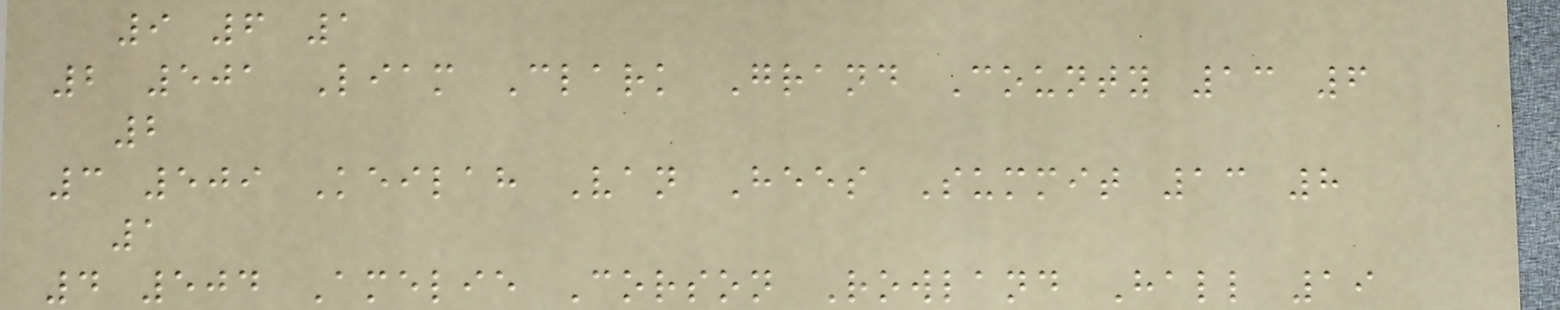9 6 1
2 501 Liam Clark Grand County 13 6
2
3 509 Keilah Van Hees Summit 13 8
1
4 504 Amelie Corson Rowland Hall 19
